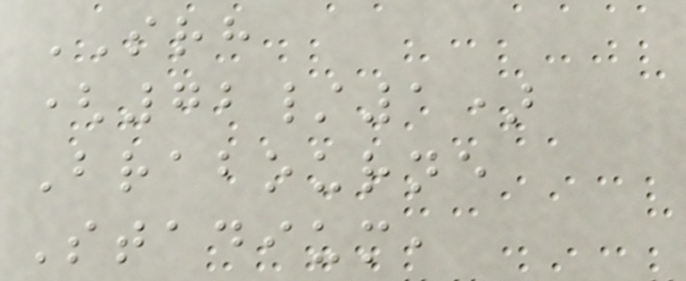SRH
(72/1)
Brabourne
Stadium,
